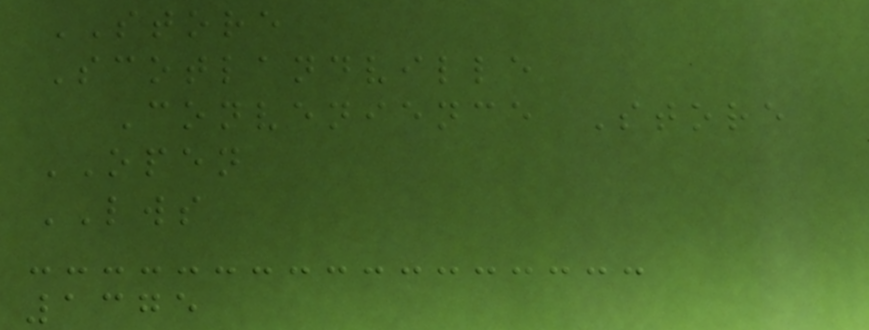STORE
Scotlandville
Convenience Store
OPEN
LWS
1375
